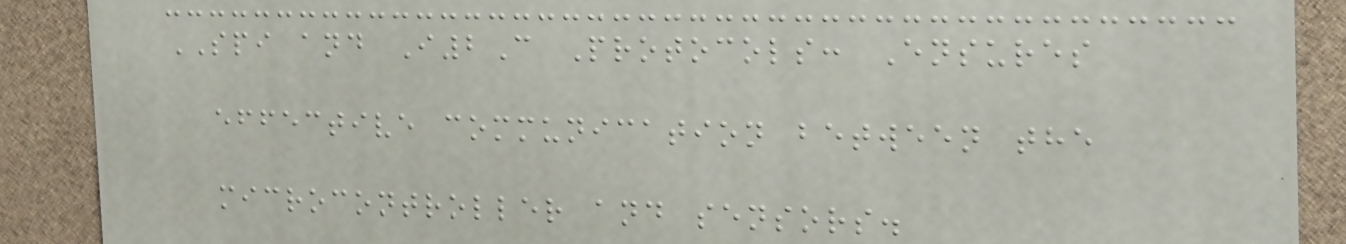SPI and I2C Protocols: Ensures
effective communication between the
microcontroller and sensors.
